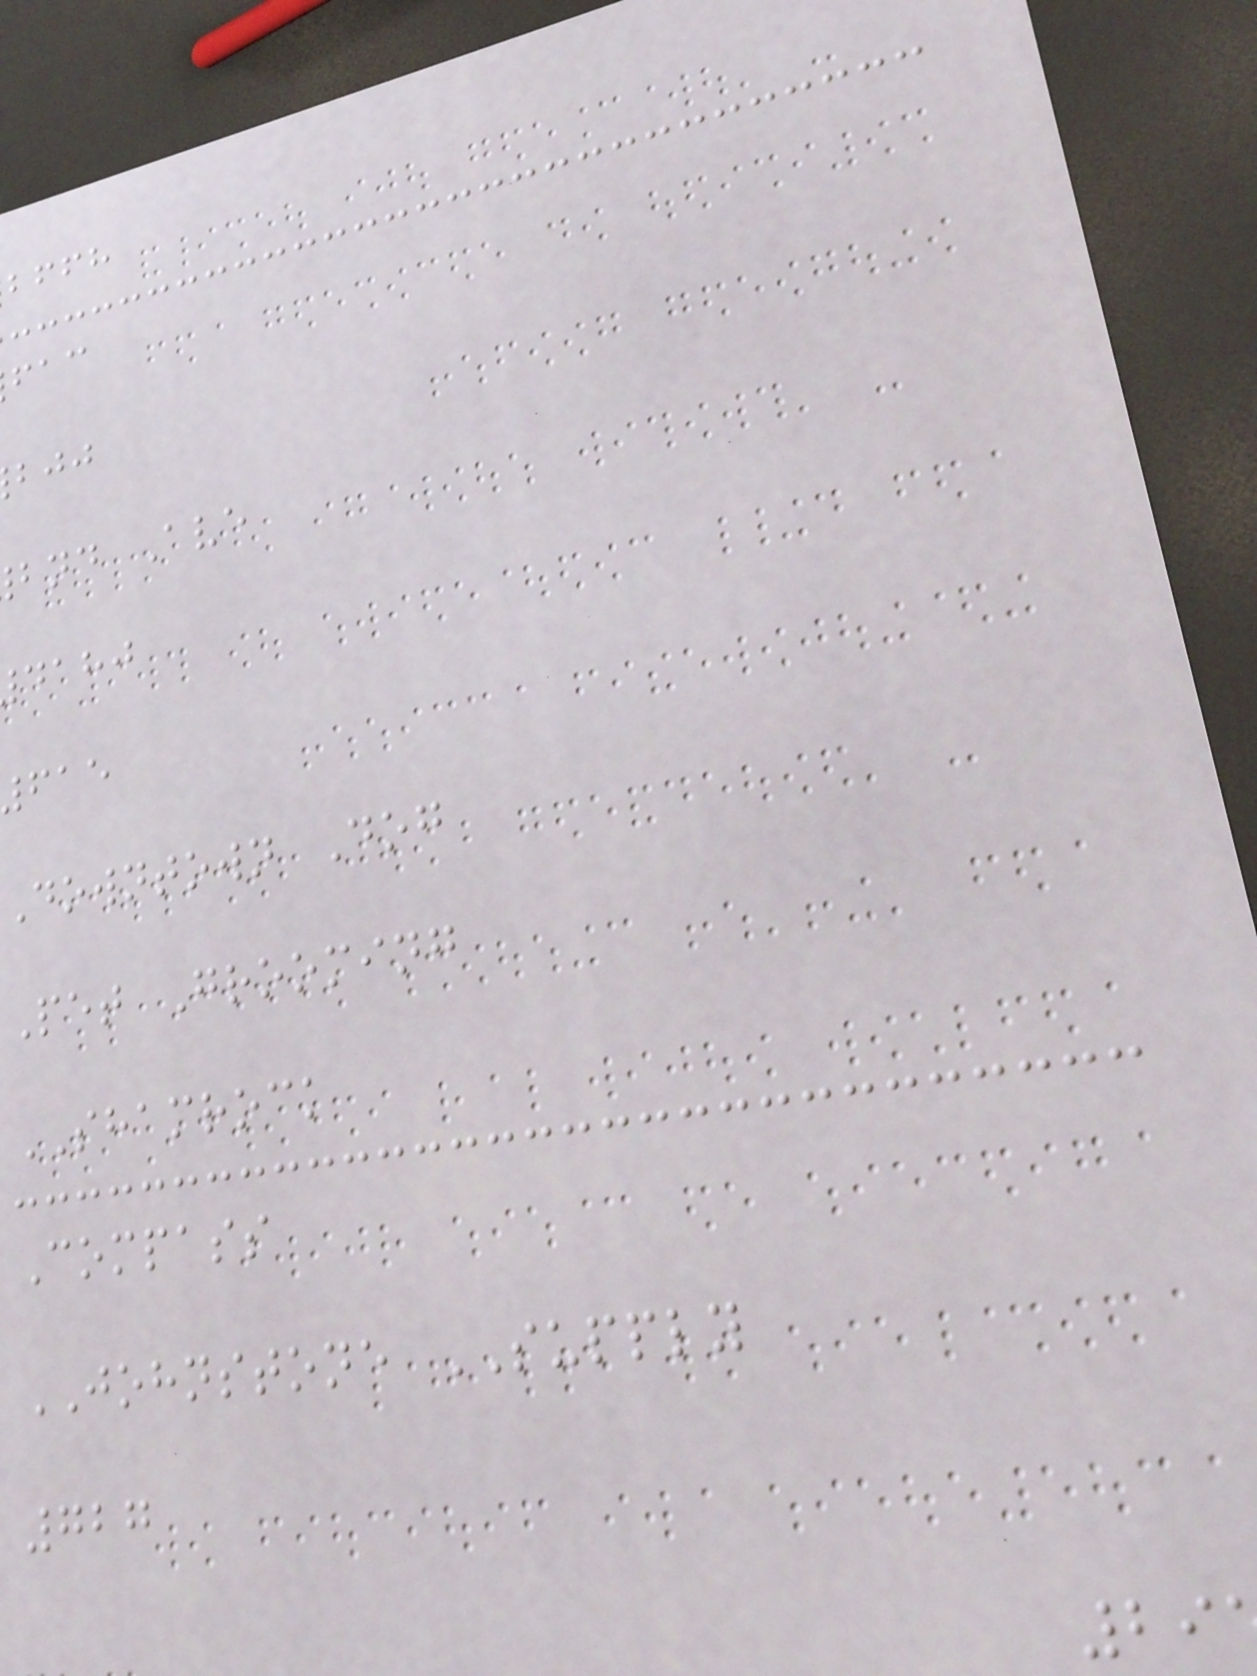bffh
bnd Ave
dahj
Downtown Dog
Pet Grooming
SHAMROCK
Compass
JOHNSTONE SUPPLY
727
